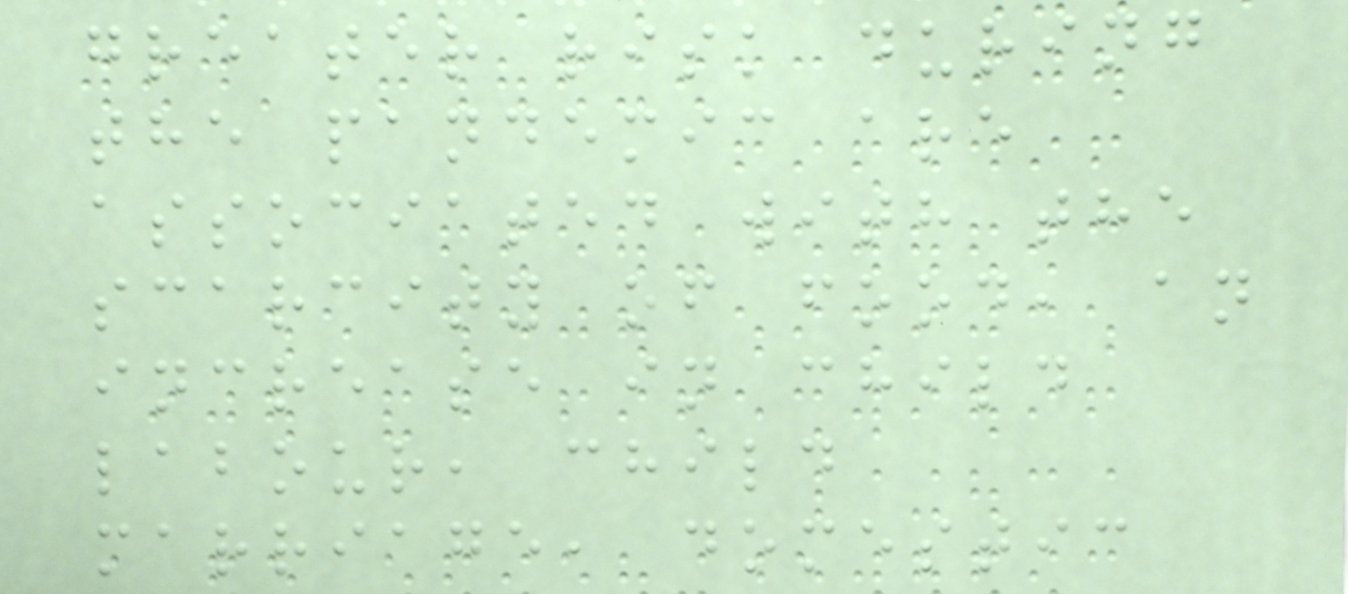greater risk during
the pandemic are
associated with the
scarcity of food, an
increase in child
labour, child
marriage, domestic
